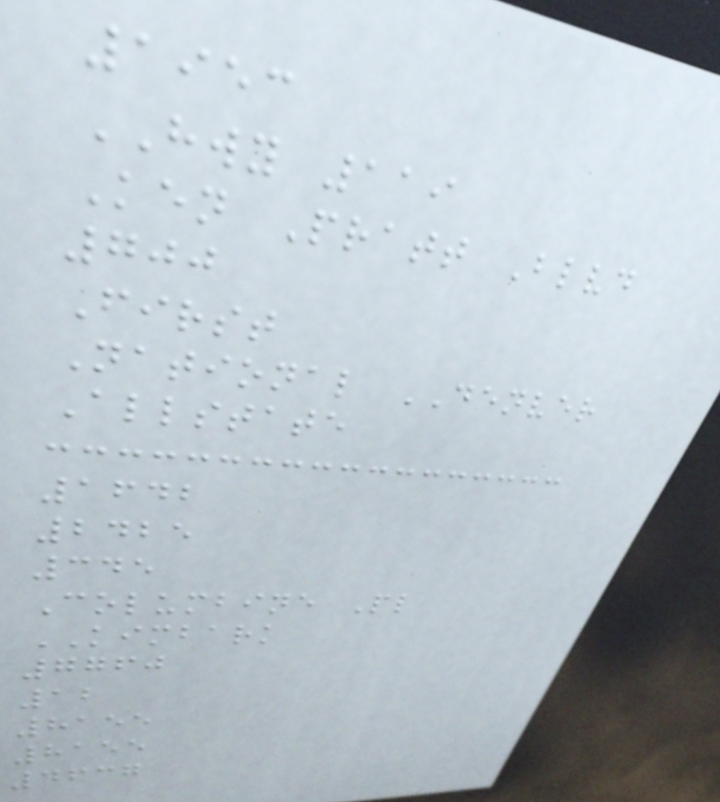1953
HWY 119
Ken Pratt Blvd
700
First
National DENVER
Allstate
1642
2425
345
Columbine Pl
KIMBARK
7760
12
8155
8155
4637
